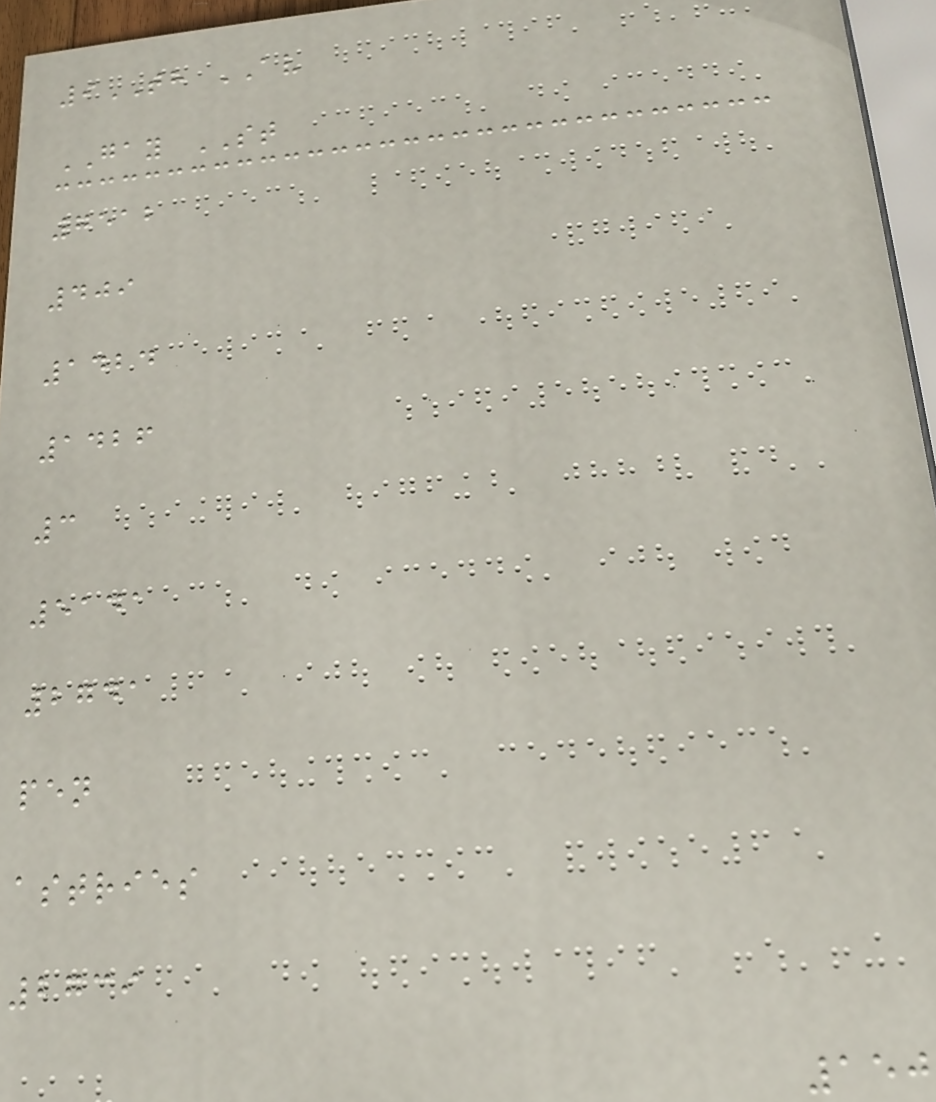9TH AV
GAY ST
7512
409
1424
1426
3
5141
2741
pen
astries
2739
150
